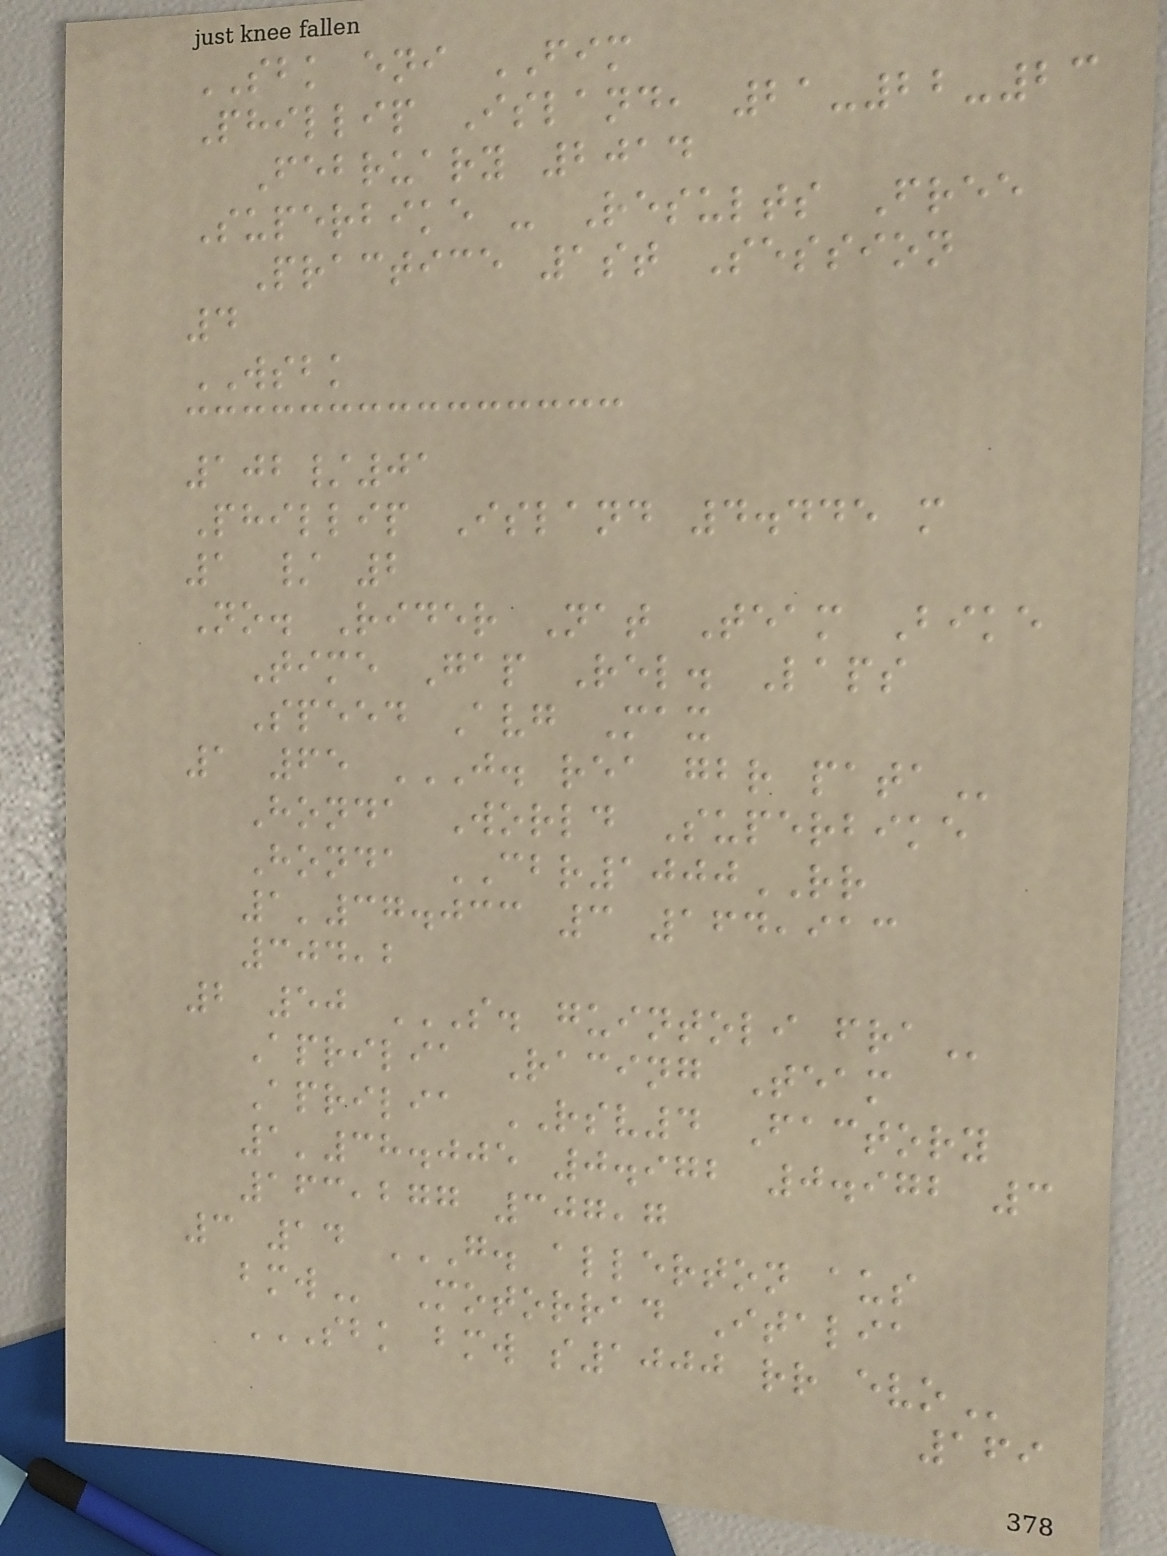SBK eni FIM
Phillip Island, 21-22-23
February 2014
Superbike - Results Free
Practice 1st Session
4
WSBK
102/01
Phillip Island 4.445 m
1 / 2
No. Rider Nat Team Bike
Time Gap Rel. Laps
Speed Avg Max
1 65 J. REA GBR PATA
Honda World Superbike
Honda CBR1000RR
1'37.033 3 164,913
304,2
2 50 S. GUINTOLI FRA
Aprilia Racing Team
Aprilia RSV4 Factory
1'38.005 0.972 0.972 3
163,277 307,7
3 14 G. ALLERTON AUS
BMW Motorrad Italia
SBK BMW S1000 RR EVO
169
